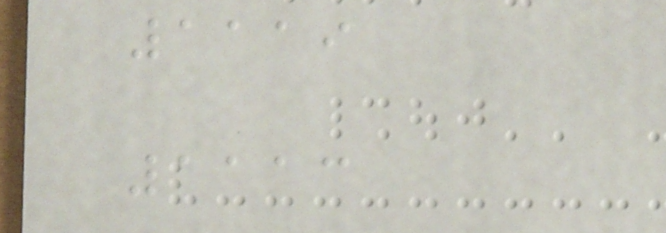1119
1113
